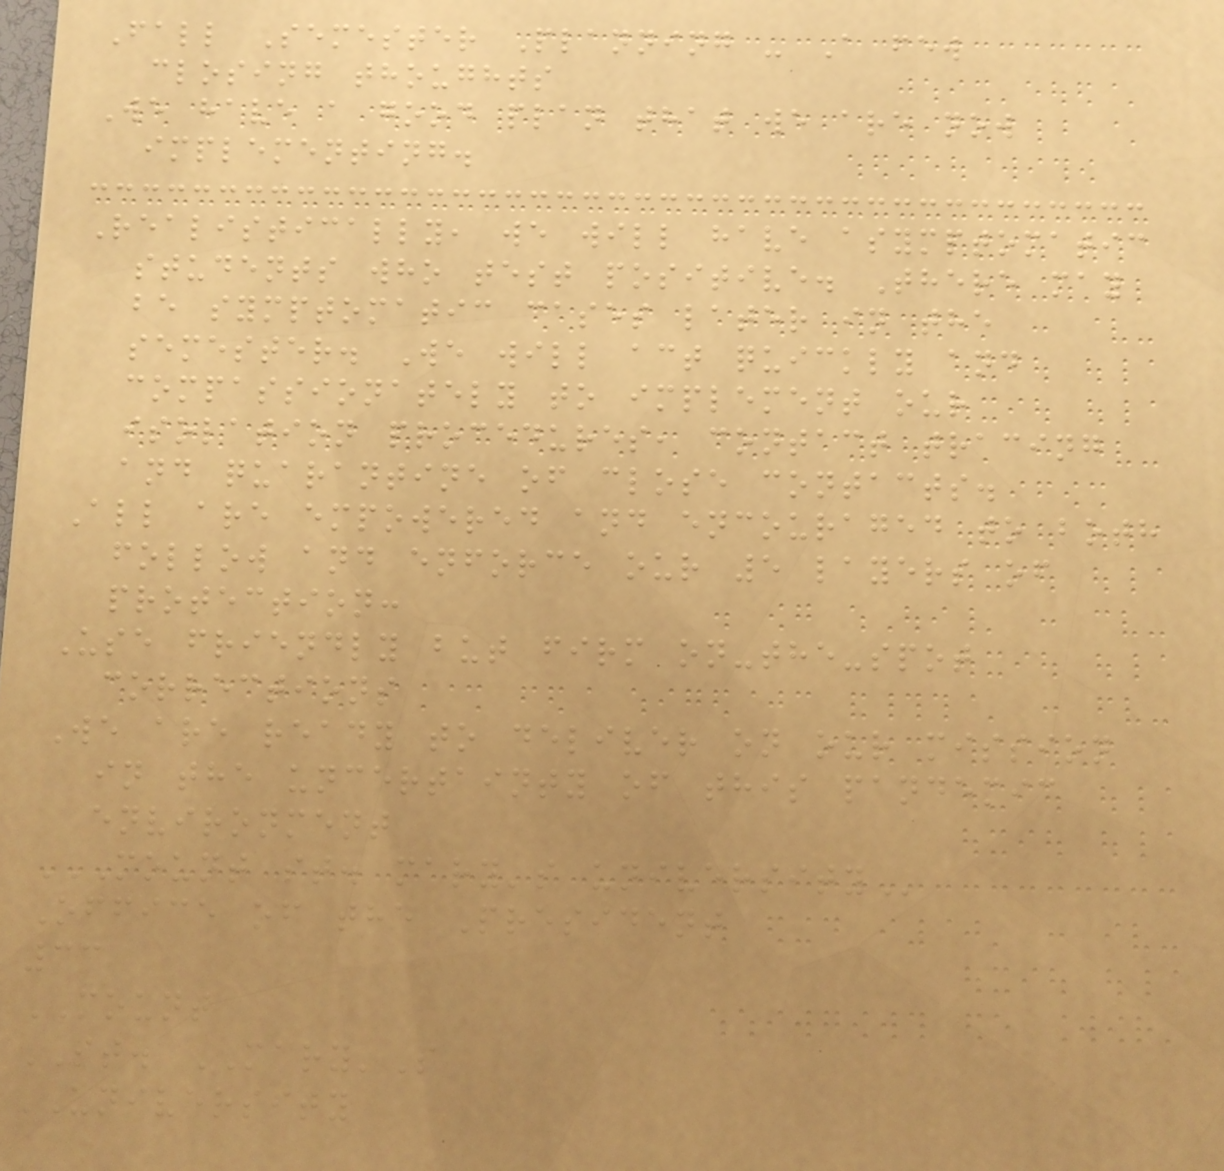Fall Semester Planning - A few
closing thoughts
We have a good plan that we are now
implementing.
Realistically, we will have asymptomatic
students who test positive. There may
be symptomatic cases later in the
semester. We will act quickly and
compassionately to implement our
isolation procedures, contact tracing
and quarantine of close contacts.
All are empowered and encouraged to both
follow and enforce our 5 layers of
protection:
Use friendly but firm on-the-spot
corrections
We are ready to deliver on our mission
in the uncertainty of this pandemic
environment
MOUNT ST. MARY'S UNIVERSITY
Office of the President
33
MOUNT
ST. MARY'S
UNIVERSITY
